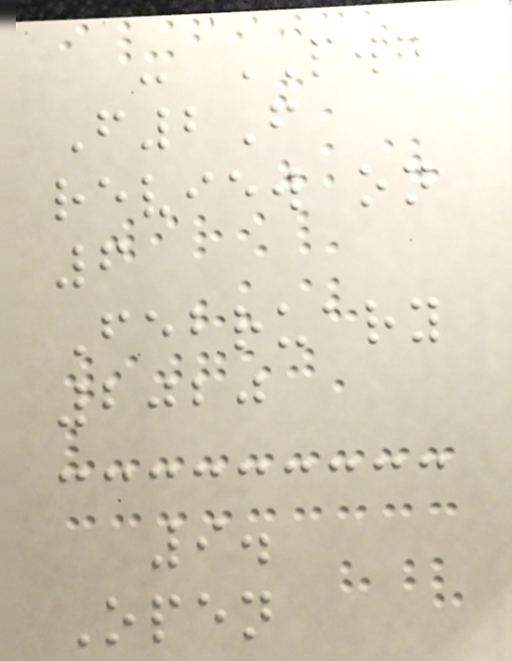- PWG
F2F
review on
6
February
2020
9.
Open
